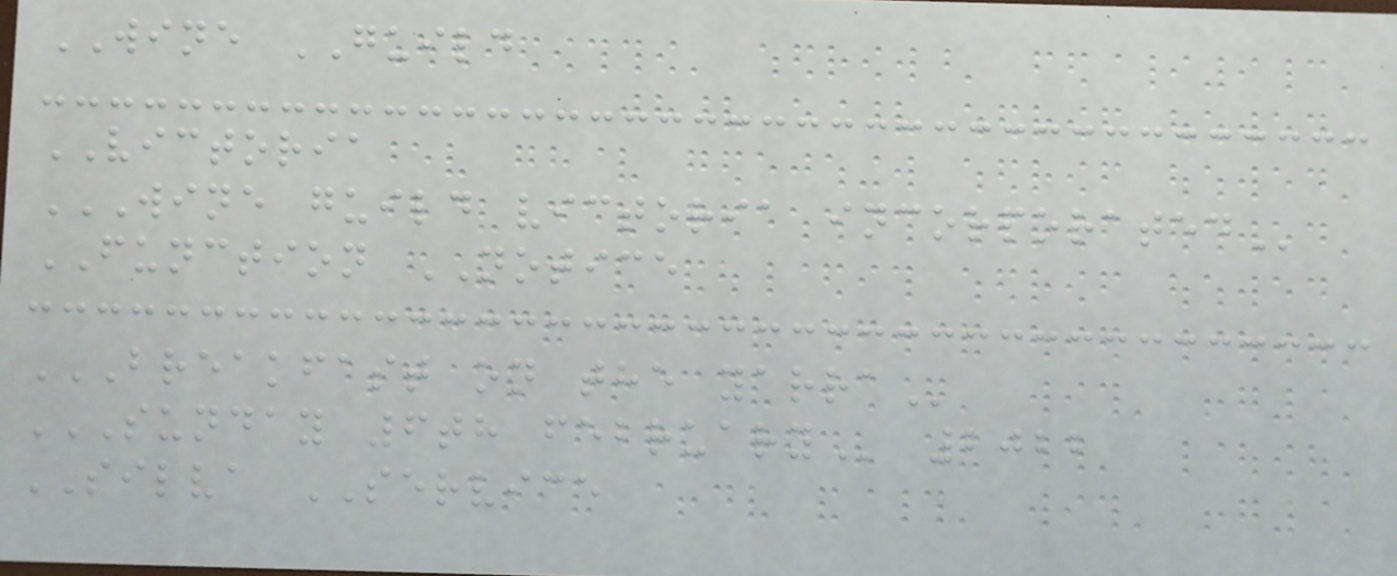WINE GUILD
VICTORIA
WINE GUILD VICTORIA INCORPORATED
FUNCTION NOTICE
BREAKFAST ON THE YARRA
SUNDAY 6TH FEBRUARY 2022
SILVA SERVICE
